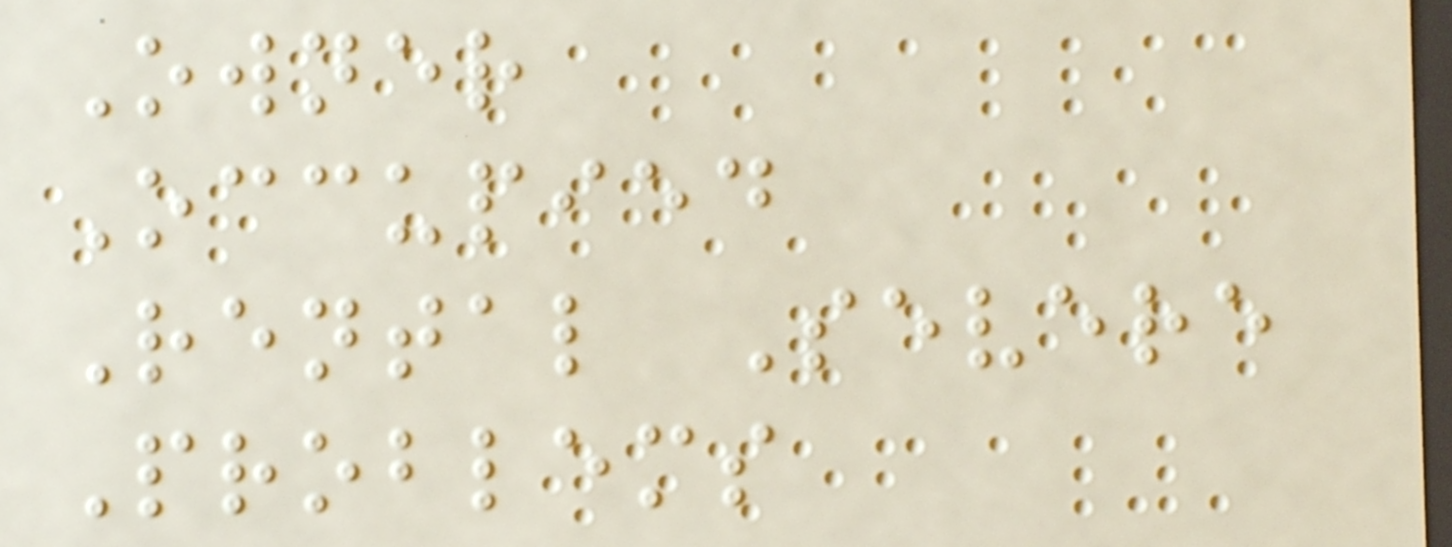Owner
Occupied
Rental Severe
Problems
